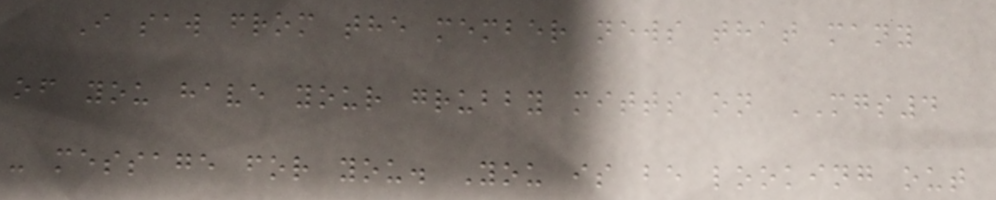I saw from the member news that many
of you have your grubby mitts on MGS4
- message for you. You is be looking out
